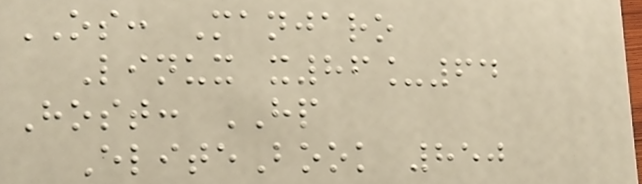OS: Manjaro
Linux x86_64
Host: HP
EliteBook 850
